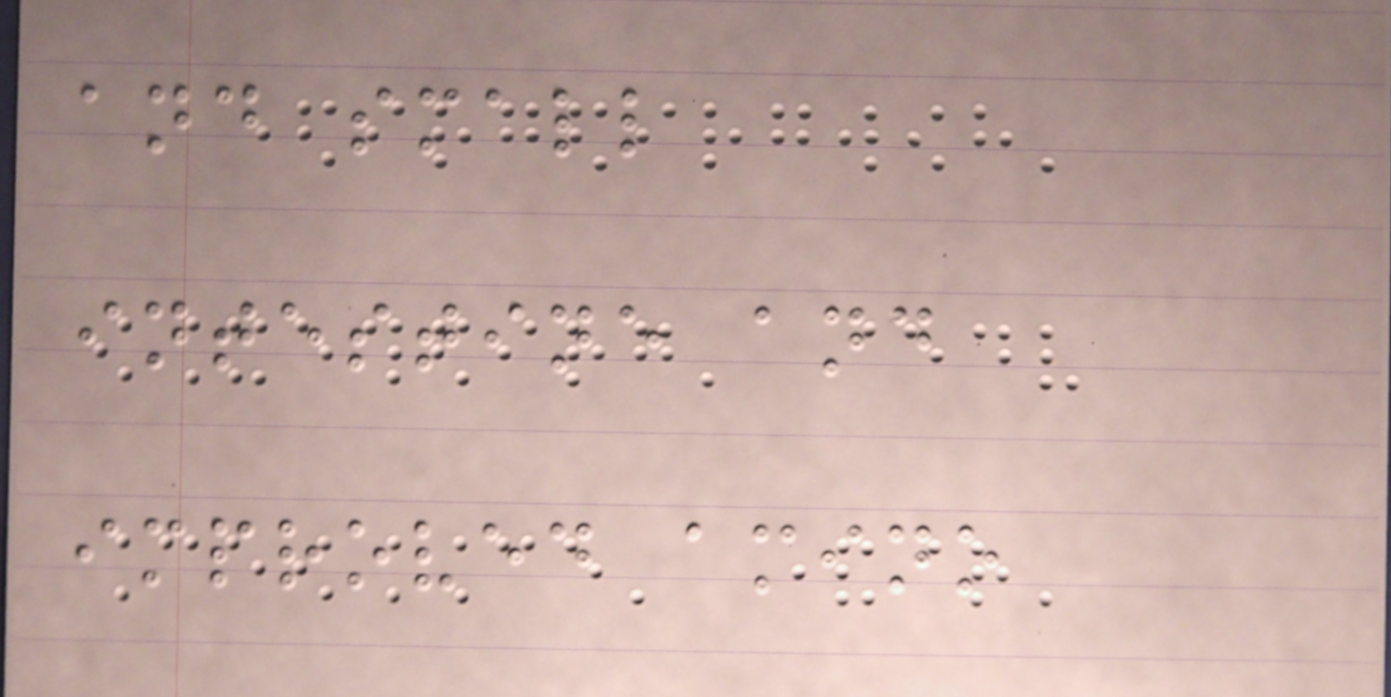and small
intestine and
improved amino
